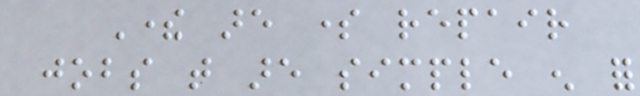There are some repair
jobs that are simple enough for
